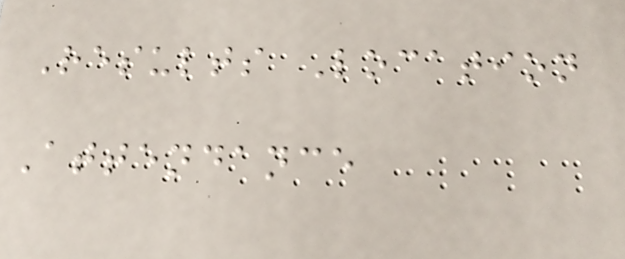Results Location
Attendance
